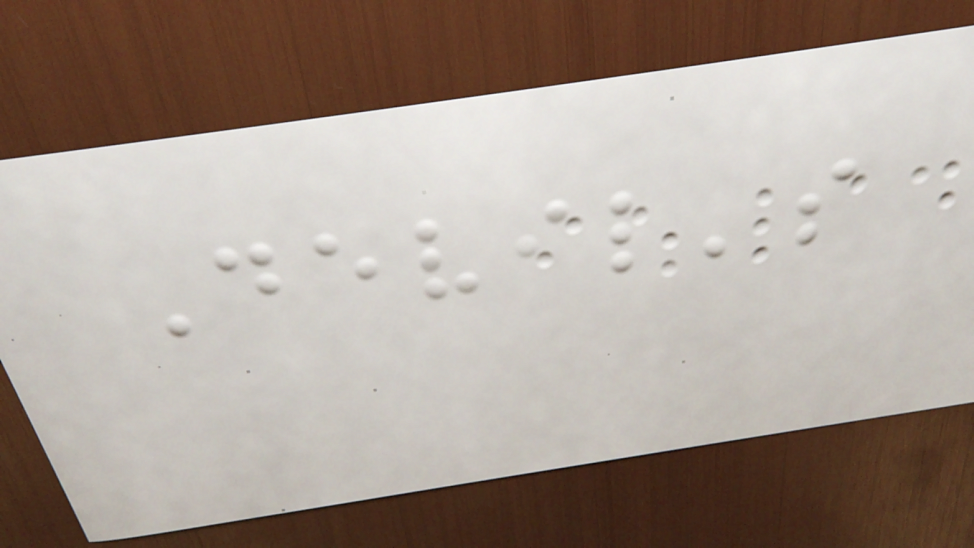Devil's
